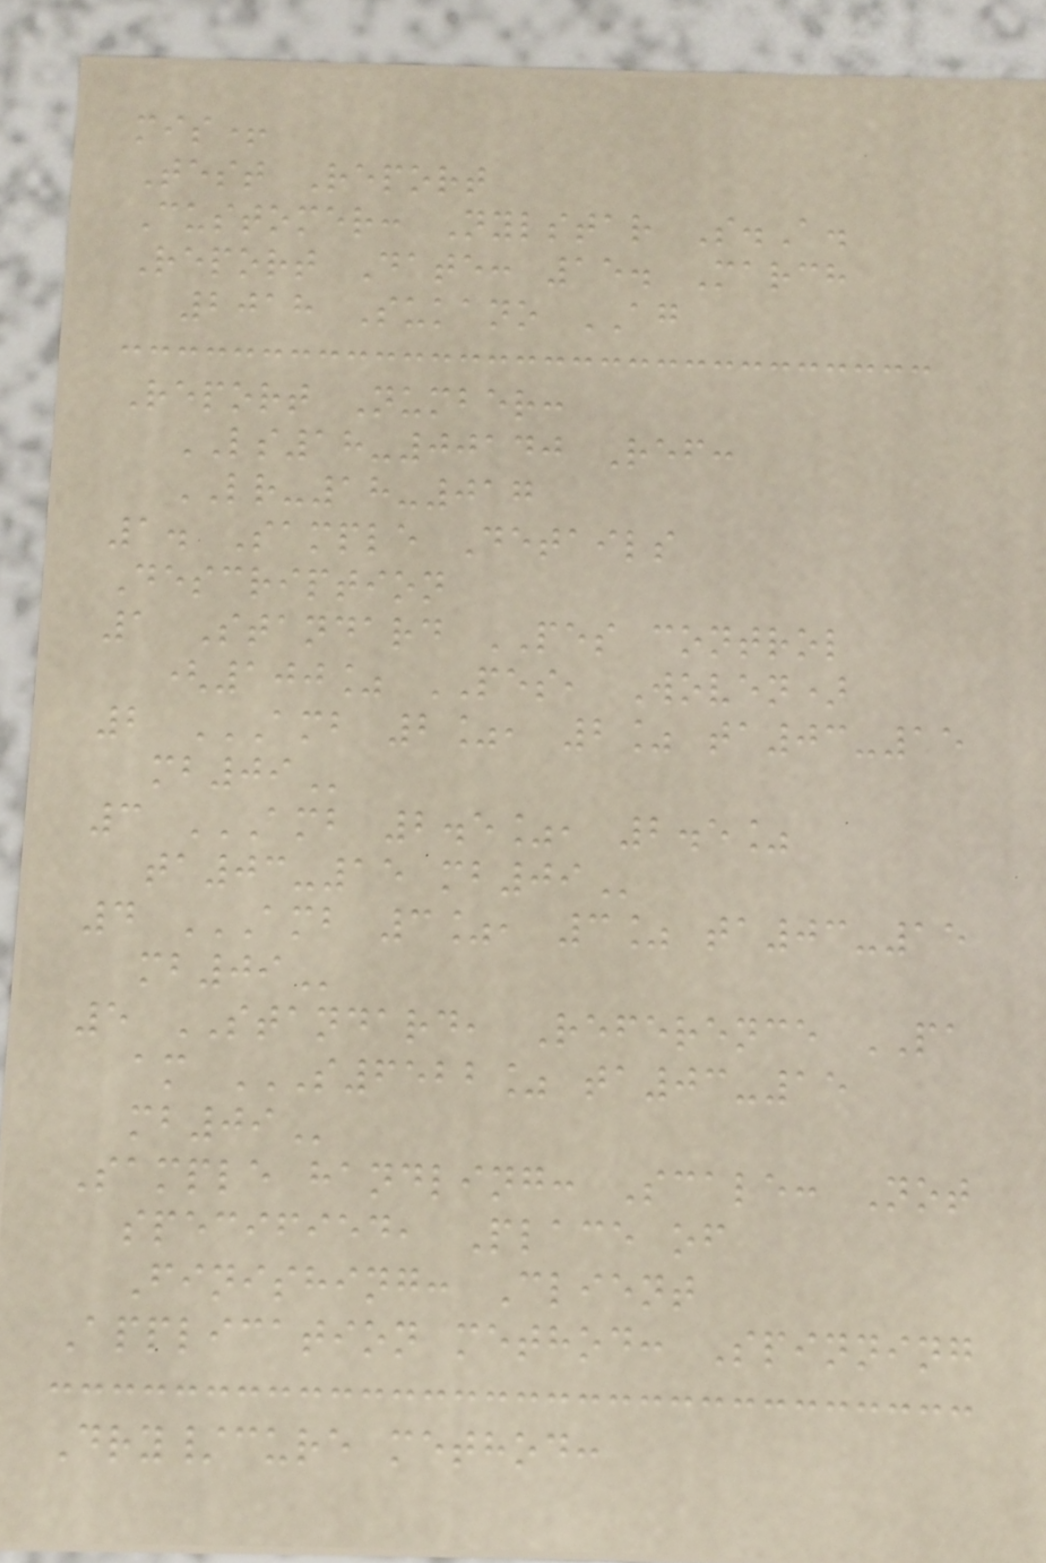mis+
Test Report
Customer: Nylstar S.A.
Report Date: 15. March
2018 Sukano AG
Report Number:
LS18-00140 Ref:
LR-18-017
1. Sample Details
Description
1 Standard PES control
(100% PES, Woven)
2 AMB 2%, 2% TA03-15
MB09
3 AMB 2.5%, 2.5%
TA03-15 MB09
4 AMB 3%, 3% TA03-15
MB09
5 STANDARD, Reference PA
am S6522% TA03-15
MB09
Sample handling: Scale: Not
specified, Place of
Finishing: Client
Application method: Spinning
Dry/cure method:
